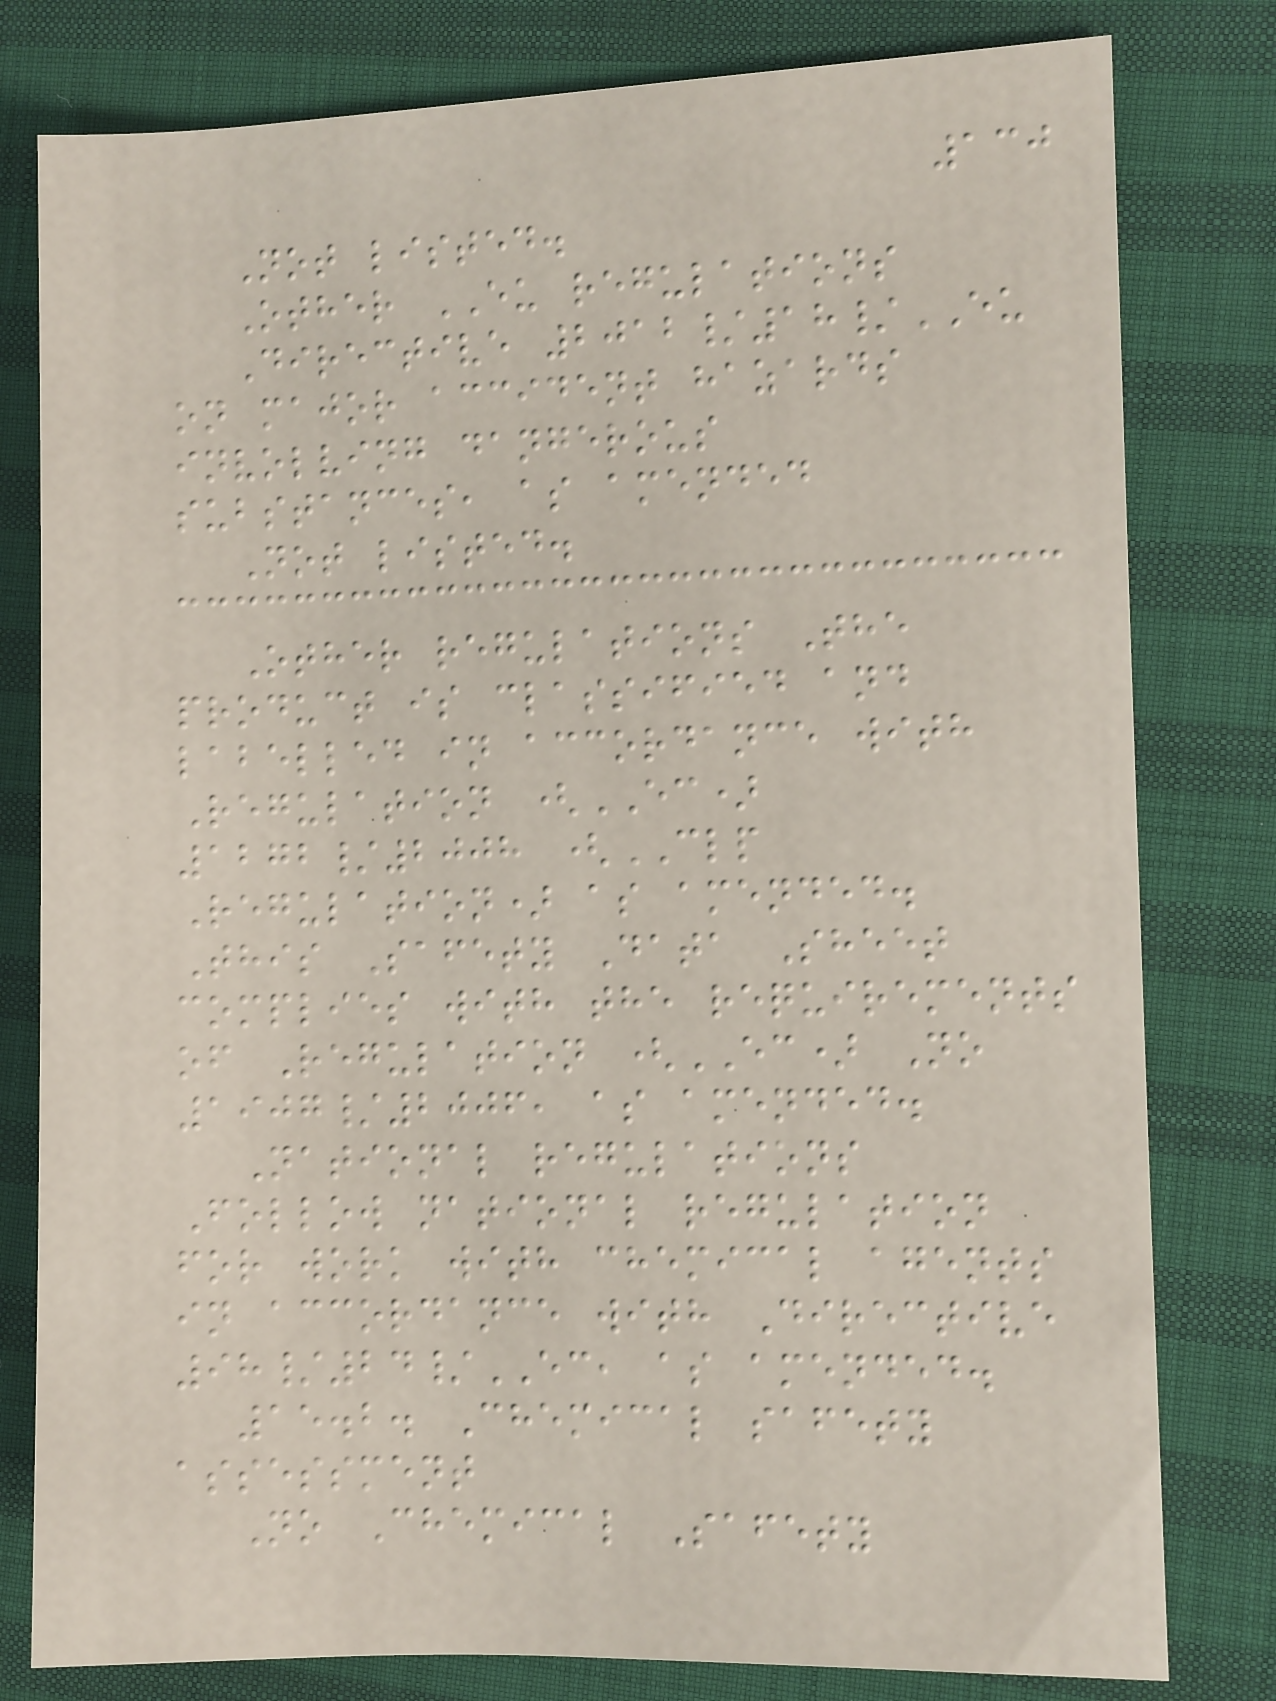130
Not listed.
Other EU regulations
Directive 2012/18/EU
on major accident hazards
involving dangerous
substances, as amended
Not listed.
Other regulations The
product is classified and
labelled in accordance with
Regulation (EC)
1272/2008 (CLP
Regulation) as amended.
This Safety Data Sheet
complies with the requirements
of Regulation (EC) No
1907/2006, as amended.
National regulations
Follow national regulation
for work with chemical agents
in accordance with Directive
98/24/EC, as amended.
15.2. Chemical safety
assessment
No Chemical Safety
